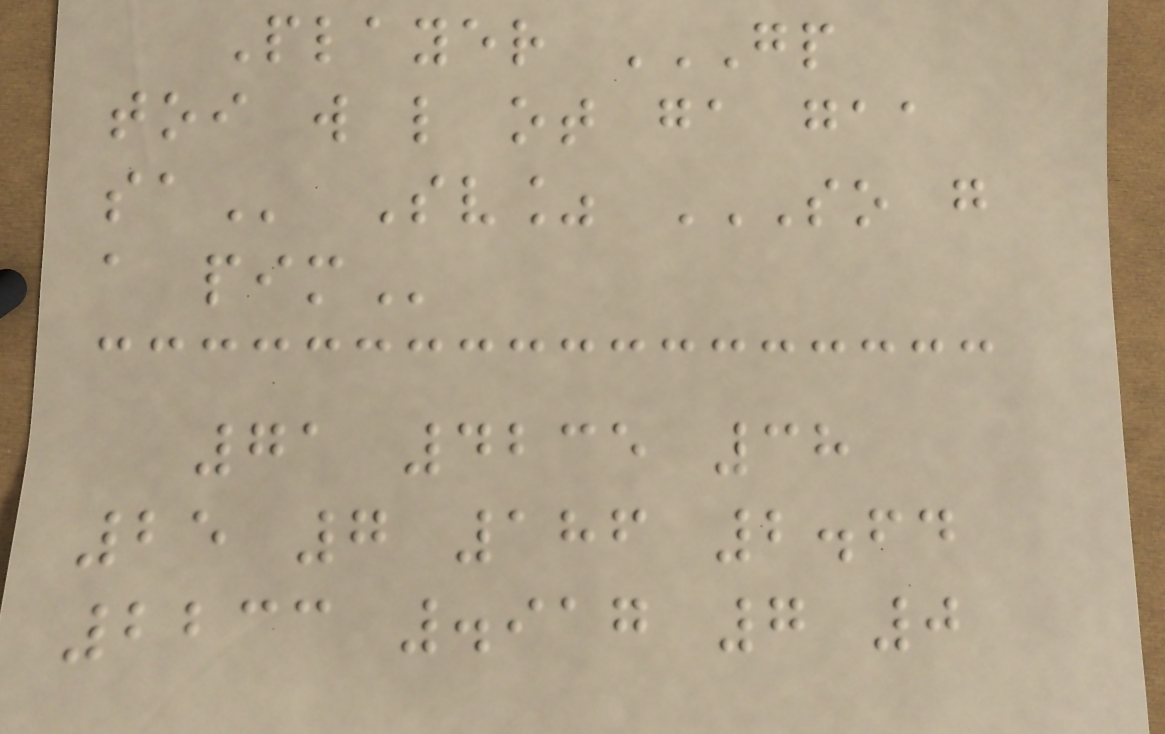Player GP
TOI W L OT GA GAA
SA Sv% SO G
A PIM
71 4235 38
25 7 186 2.64
2233 .917 7 0
